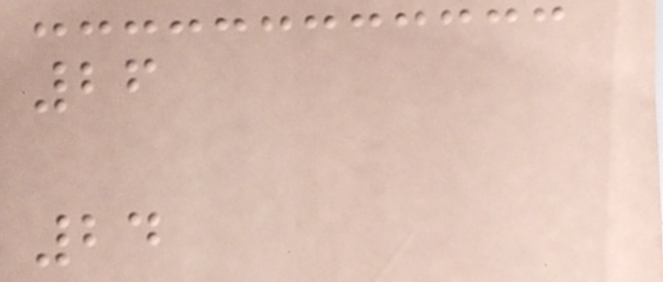26
24
